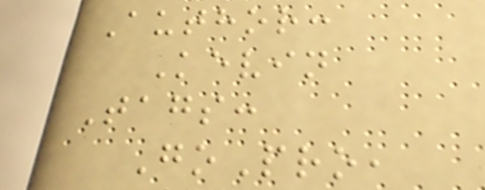Author:
Kevin
Tags:
GoPro,
